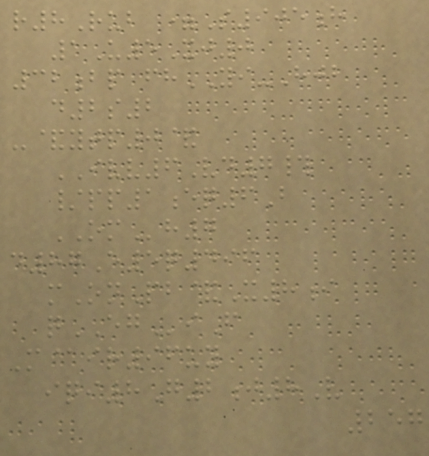r8Rub =S905h
1U5Xj0
32bp fhYI-Hjb
d2s2
-&ytp0&
IVV6Vd7#
/pp1eq6B
OMh7
d87E5q496
mOnPb&X8i
qEGiF
M@ir96uy
iqi8G2j8V
257
